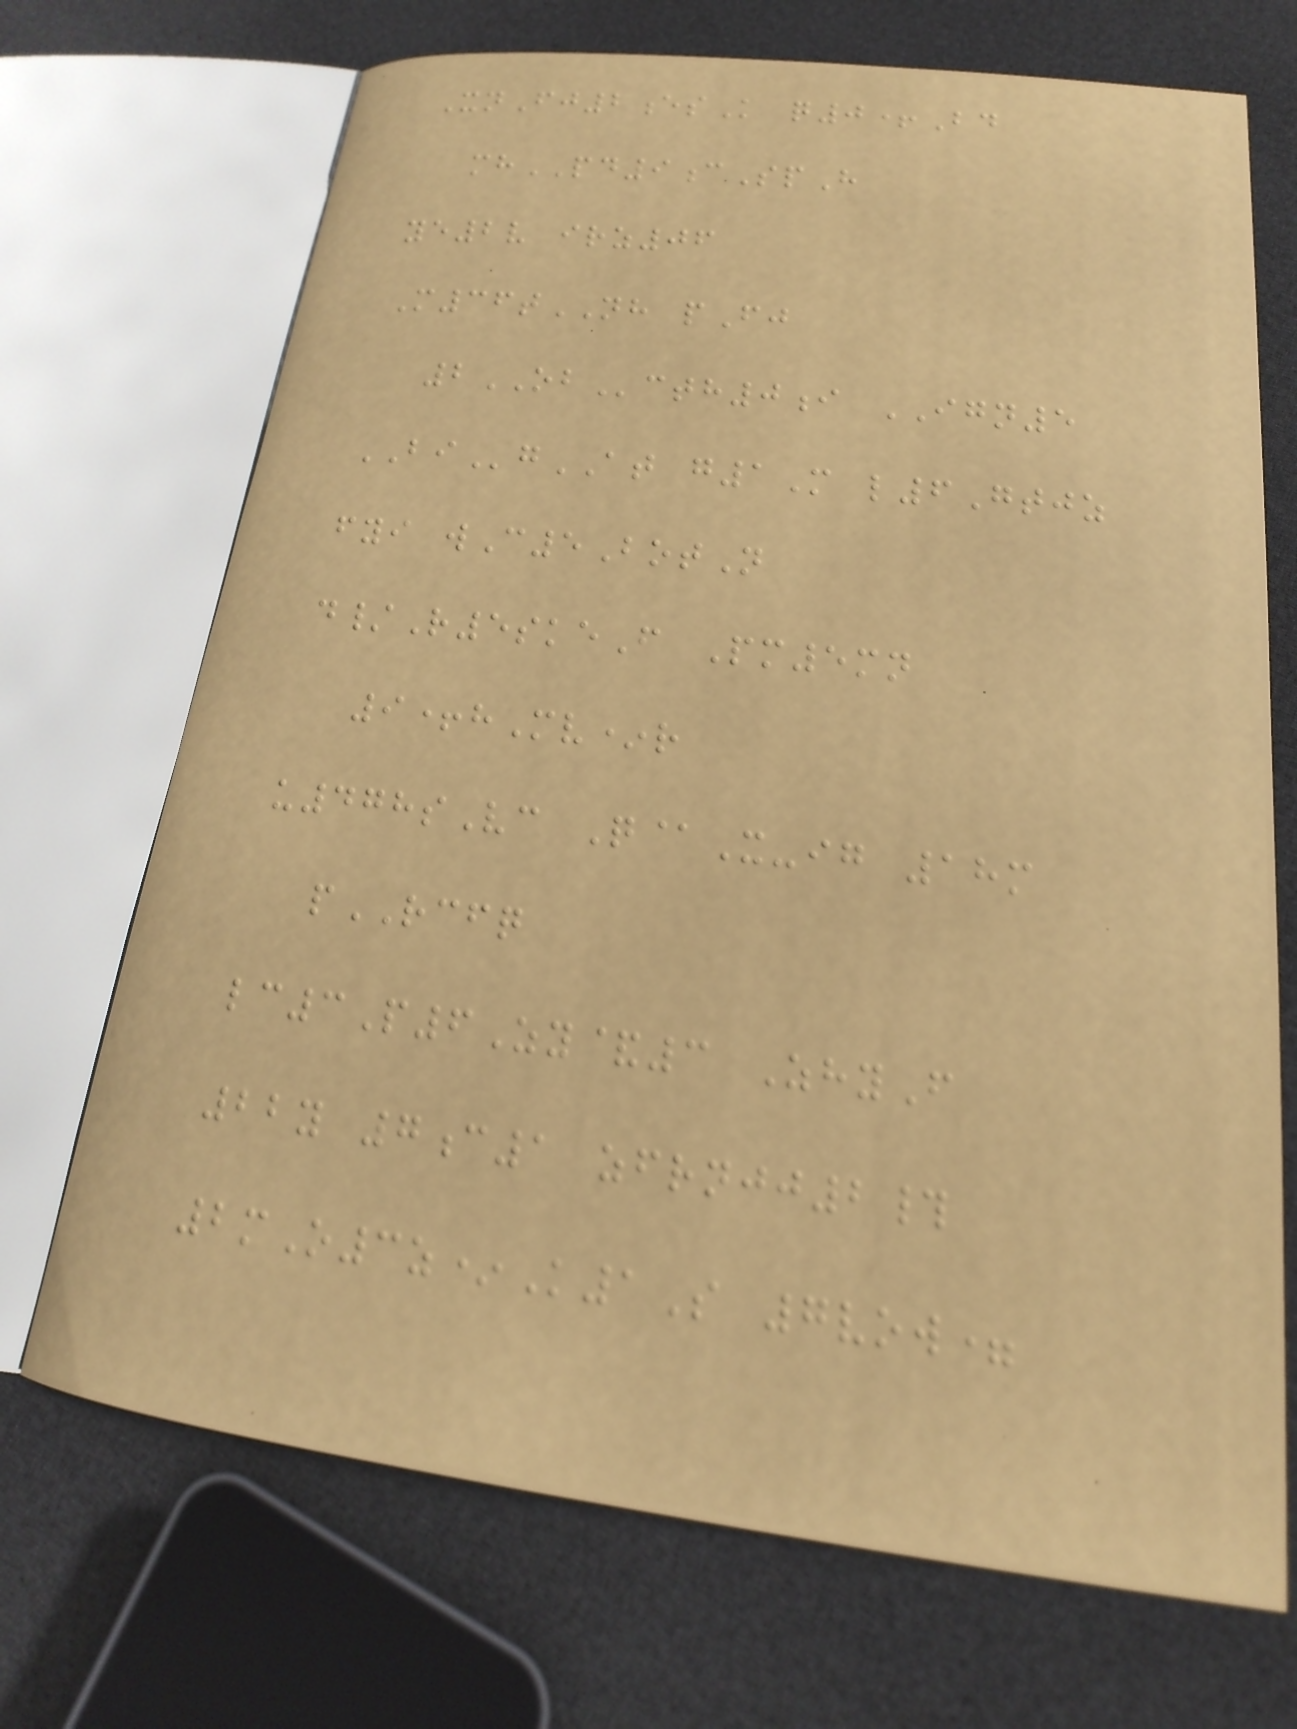XnFj2esK q0+Bd
mhPD9cSpH
ye2v irz06
M36tNH pFj
2OBcth0i IGN5
BIgAT g1M l6Gtjz
fyi wC5BotN
d/R5skeF Pm5mn
9+hMv*r
u478sVc Q@X-ig 18m
pRCFQ
lc3P6Zy&3 ZhyF
22y 7c1 zfrnjj2#
2mO3z*K1S 7vow=
